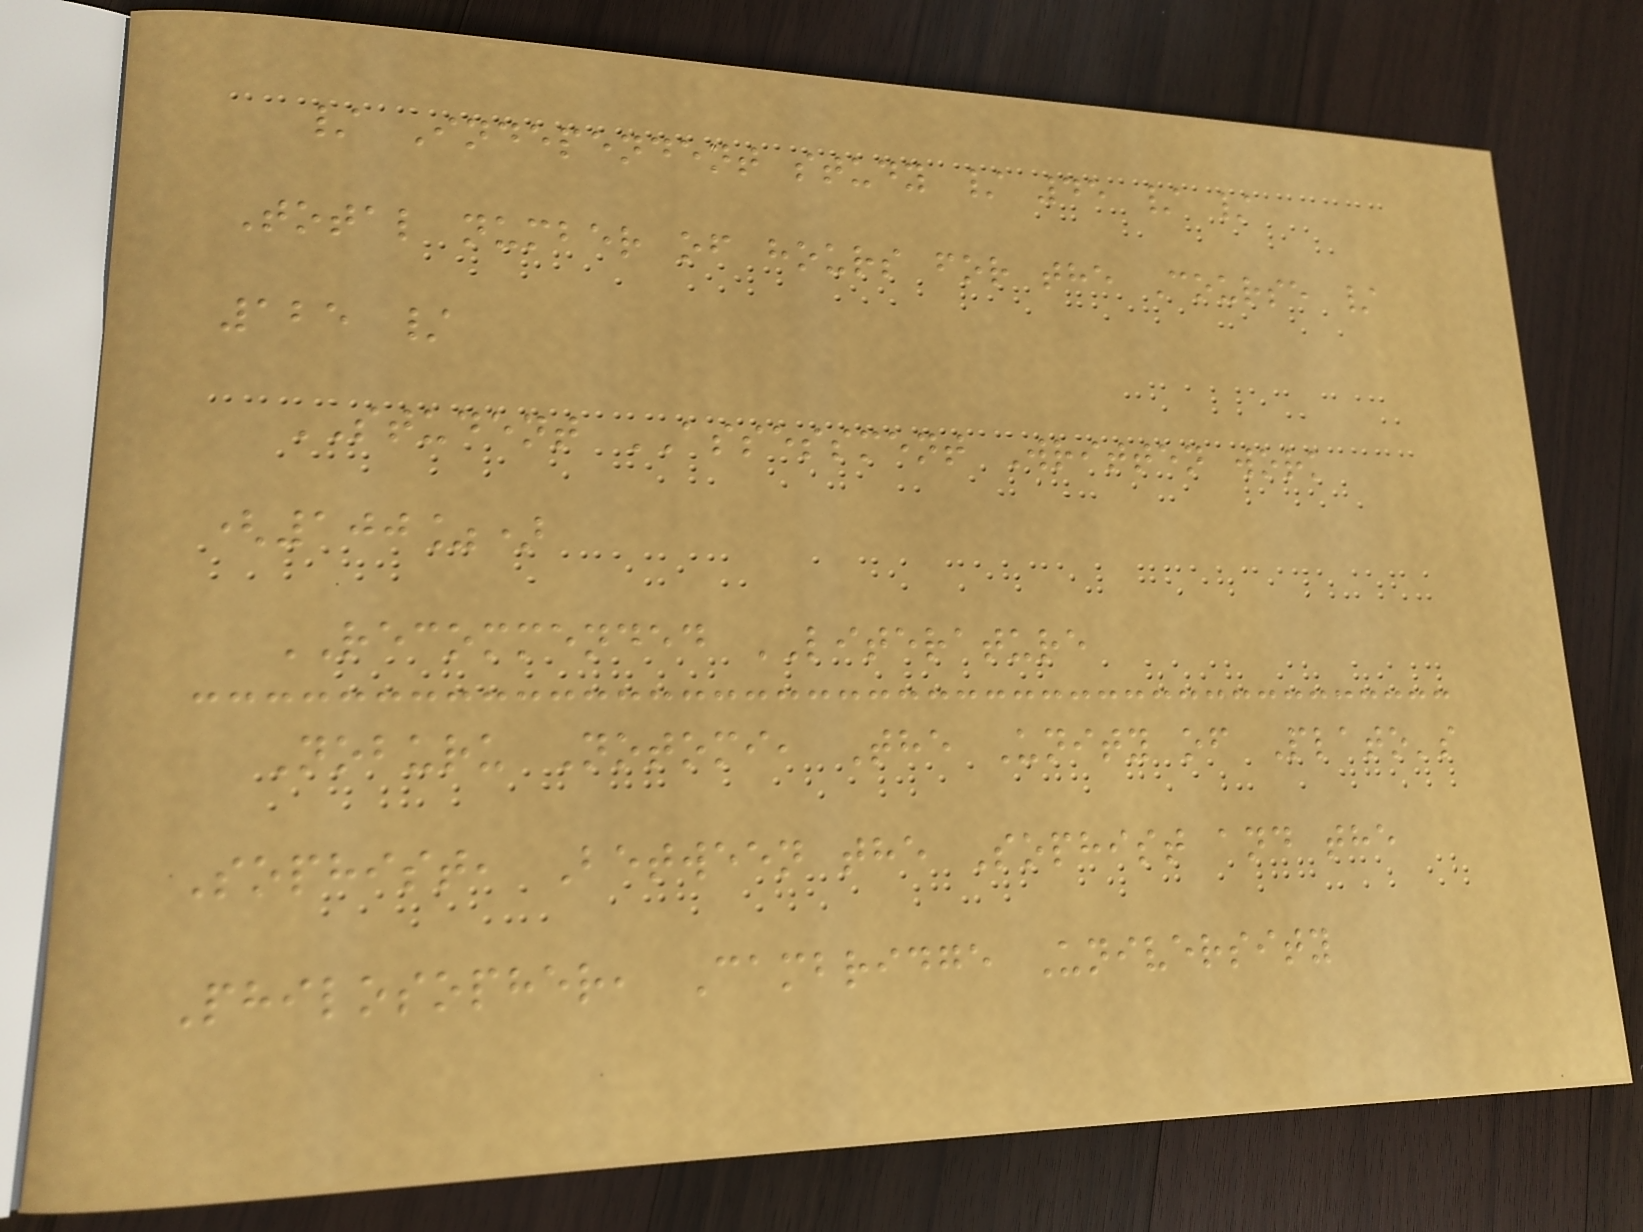/ Independent study / 45 / /
Total number of hours for the Course /
125 /
STUDENT ASSESSMENT Written work
(100%)
RECOMMENDED LITERATURE
Noburu Notomi, The Unity of Plato's
Sophist, Between the Sophist and the
Philosopher, Cambridge University
